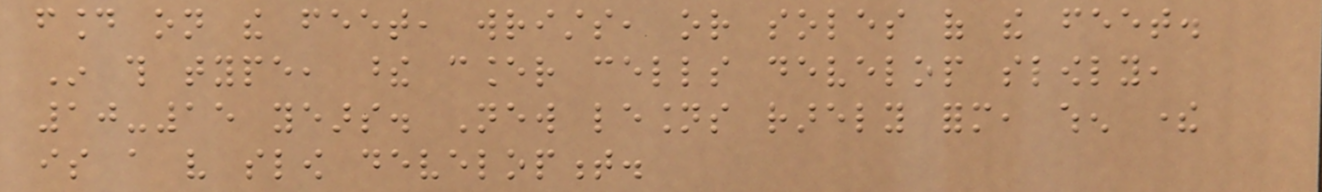found on the feet, wrists, or soles of the feet.
In this type, these cancer cells develop slowly,
10-15 years. New lesions rarely form, when there
is a very slow development.
